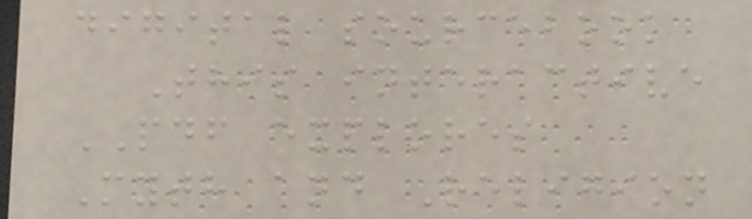digital sourcebook
This interactive
PDF explores
Myth and Religion
